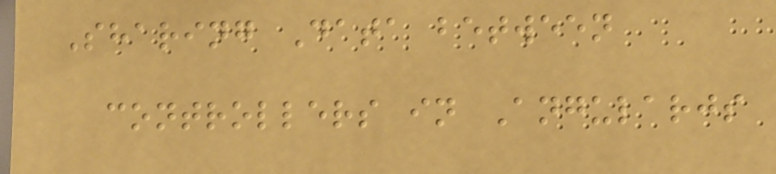Sharing Data between
controllers in Angularjs
